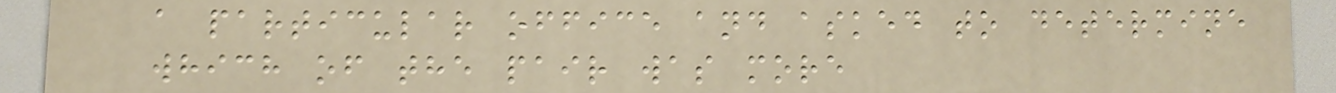a particular office and asked to determine
which of the pair was more
